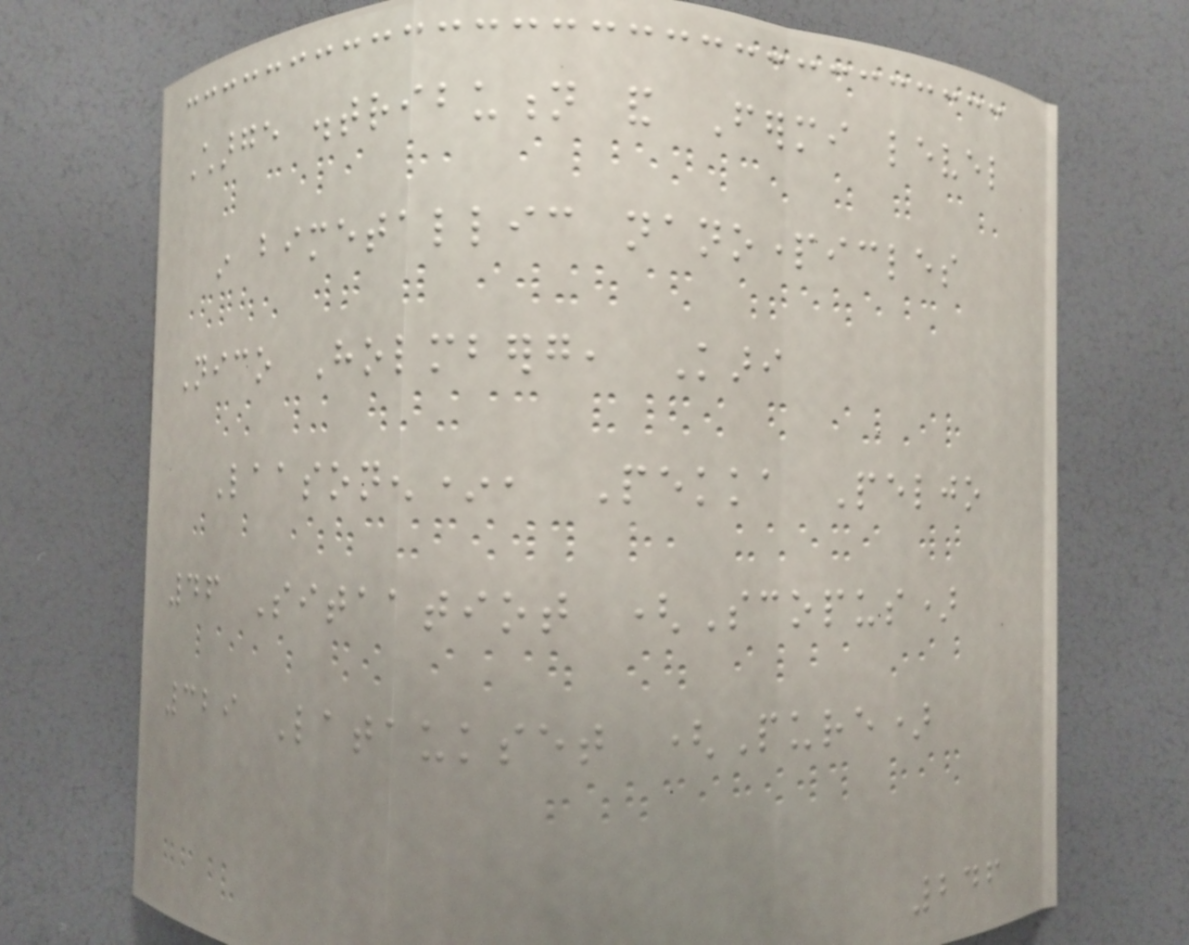Charge distribution and Fermi level
in bimetallic nanoparticles
Nico Holmberg, Kari
Laasonen*, Pekka Peljo
46 Sitaatiot (Scopus)
329 Lataukset (Pure)
246
